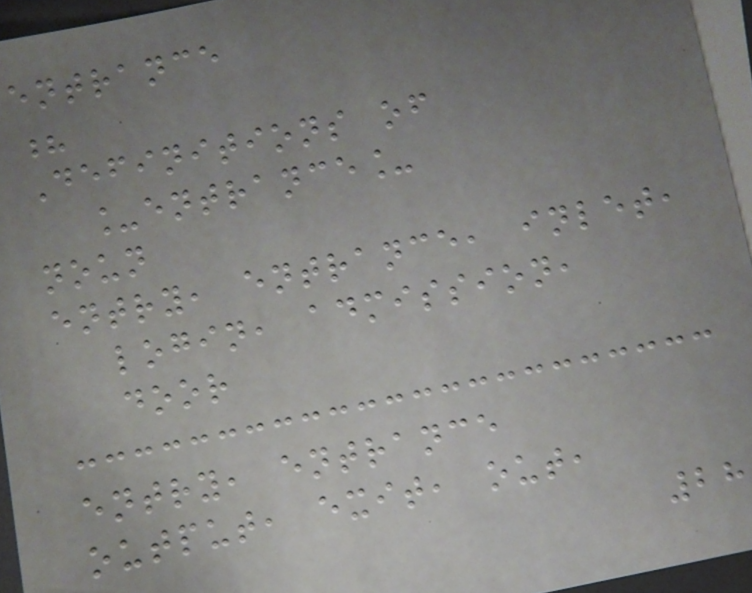entrance
?
Definitions of
_entrance_
noun
entry, entrance, inlet,
login, admission,
door
entry, entrance
output, exit, out,
28
